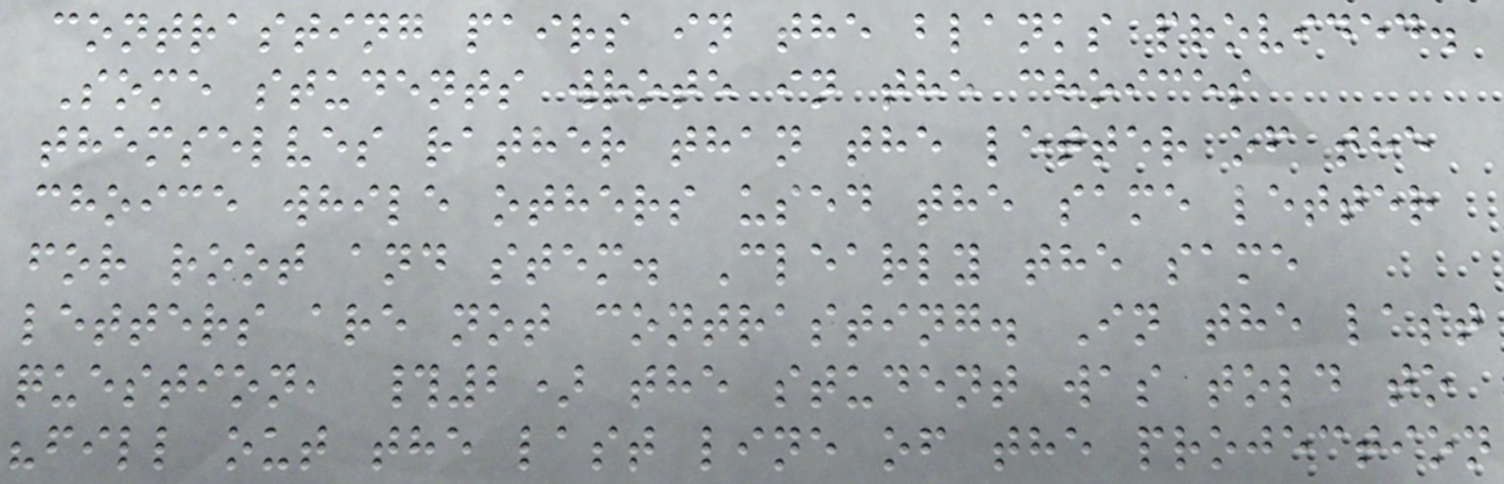contrasting pairs in the blanks provided.
Some students wrote in the choices
themselves rather than the letter of the
choice while others used the same letter
for root and stem. Clearly the same
letters are not contrasting. In the last
question, #2) the student was told to
"fill out the last line of the projection
